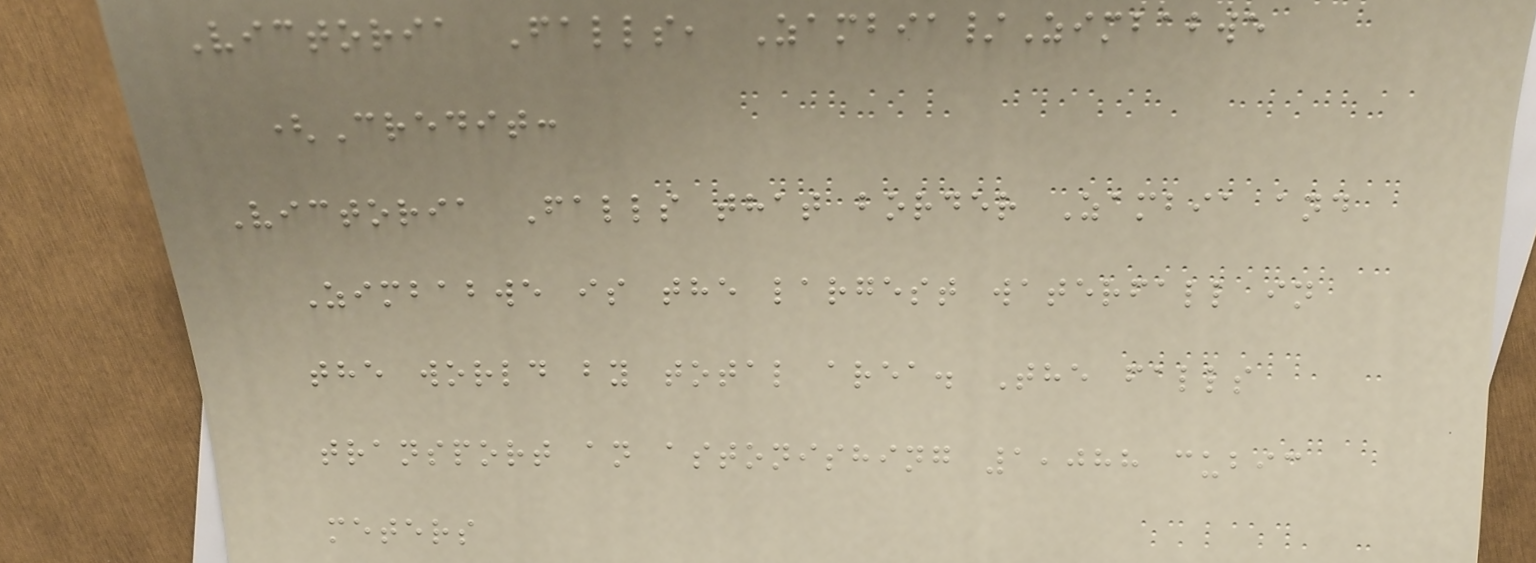Victoria Falls, Zambia/Zimbabwe
(Credit:
Victoria Falls that border Zambia and
Zimbabwe is the largest waterfall in
the world by total area. The falls
transport an astonishing 1,088 cubic
meters
